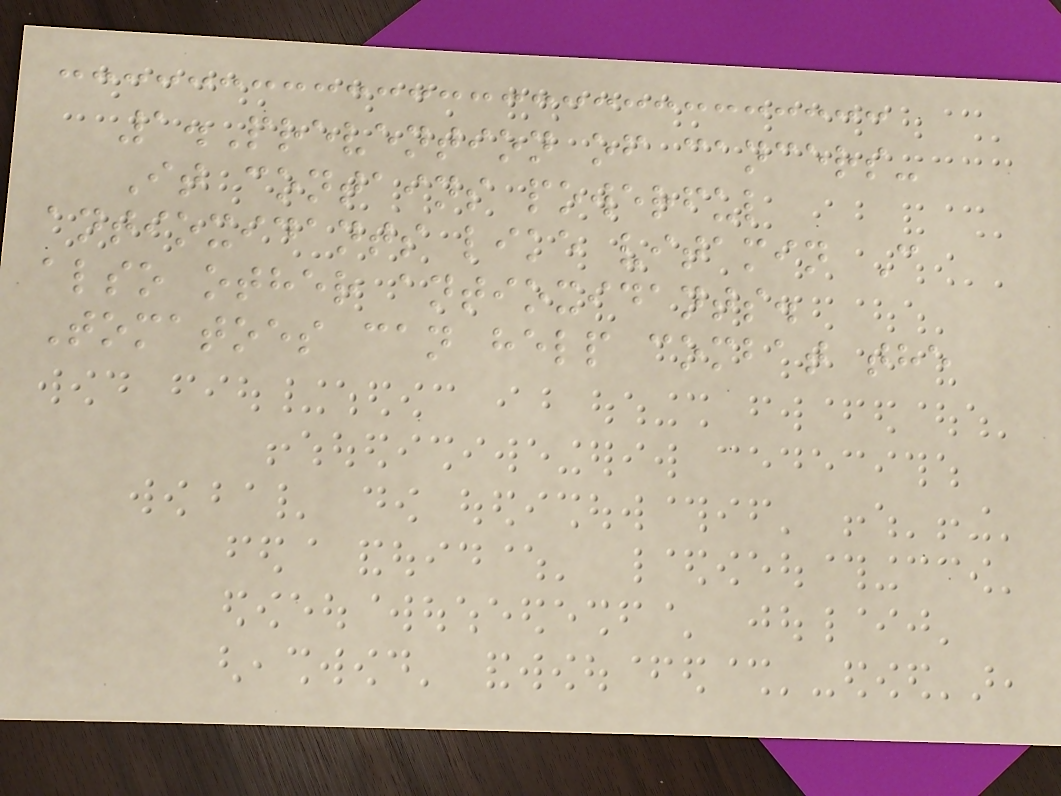1.Prevention of cancers-
It contains powerful
antioxidants like vitamin C
also other antioxidants.
Tomatoes can help combat the
